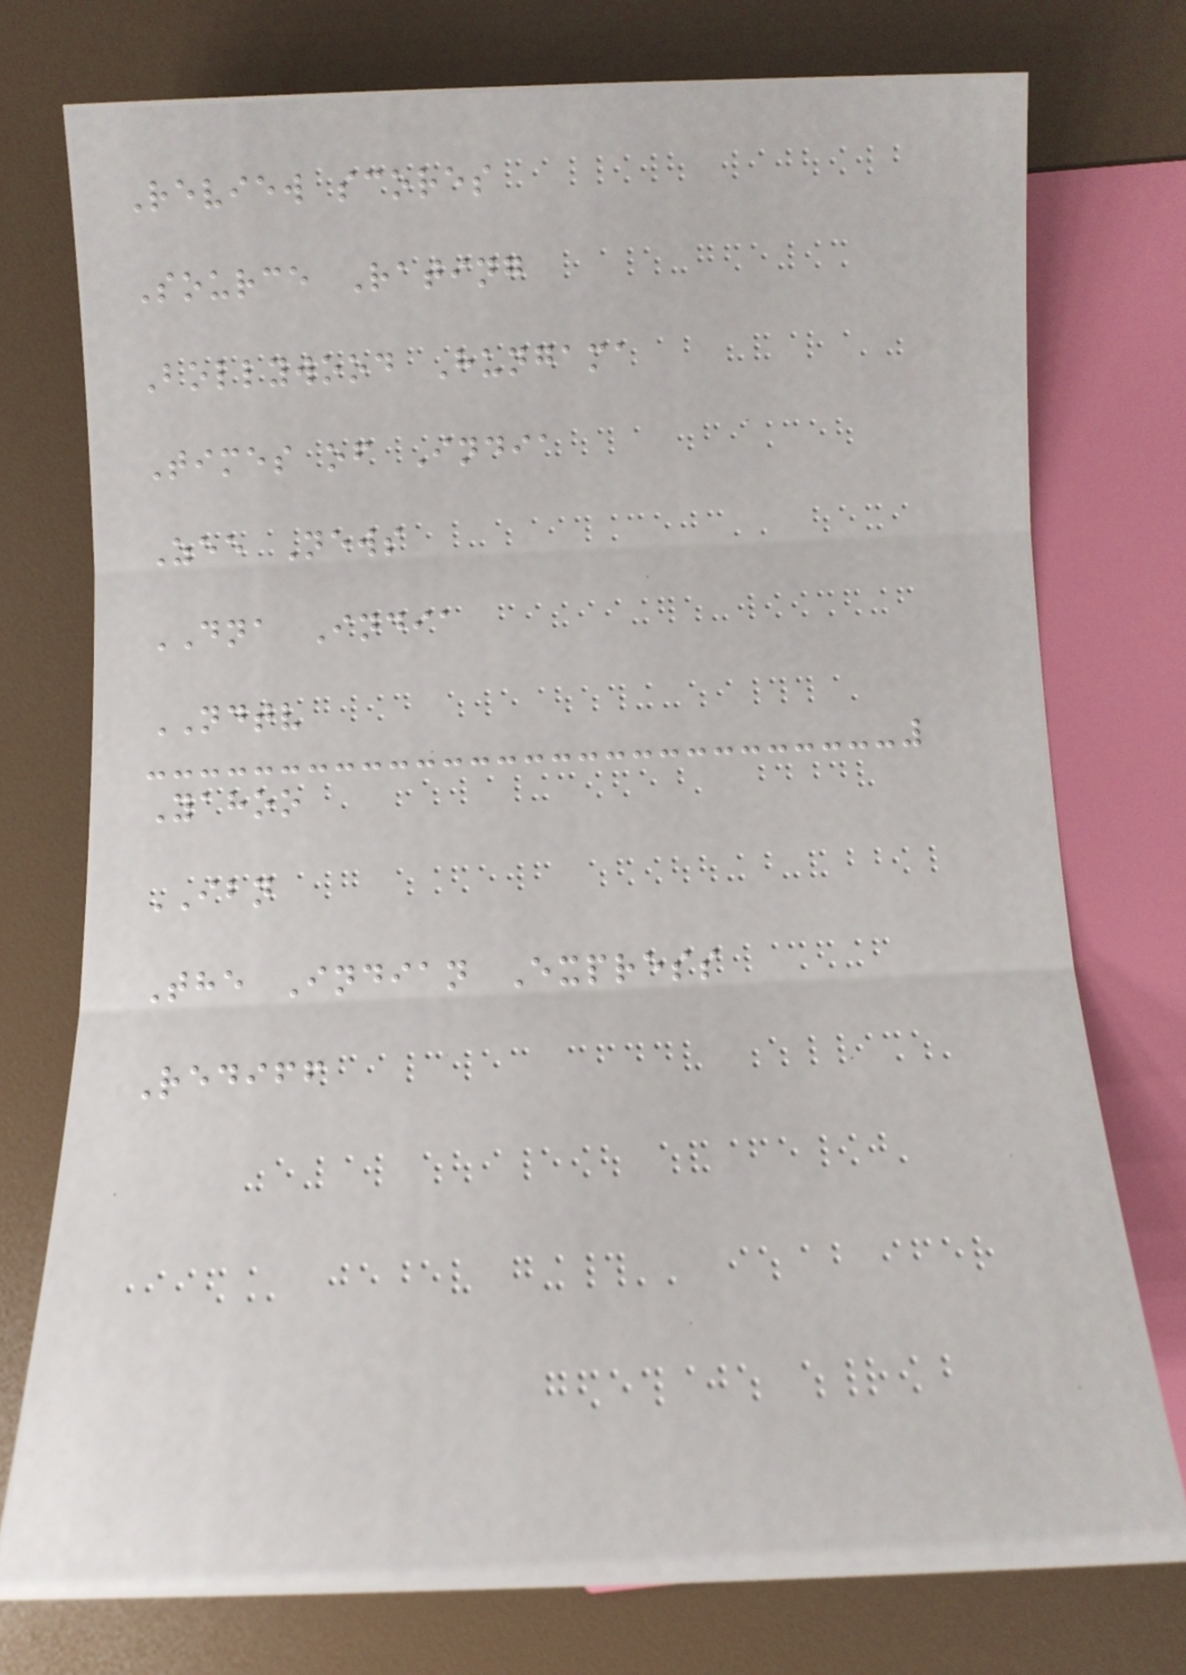Review scores
Source Rating
Bollywood Hungama
Times of India
Zee News
DNA India
NDTV
Yahoo
IBN
The Indian Express
Rediff
